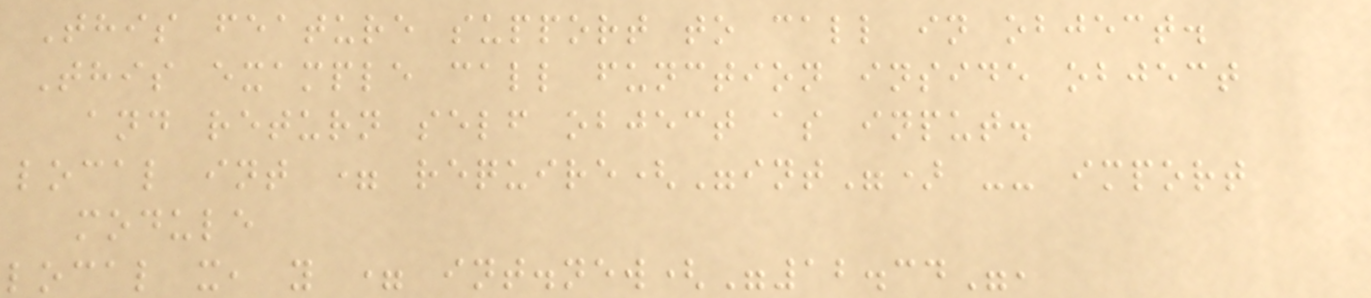This feature support to call in object.
This example call function inside object
and return self object as input.
local int = require("int") -- import
module
local x, y = int.new("12.34",
